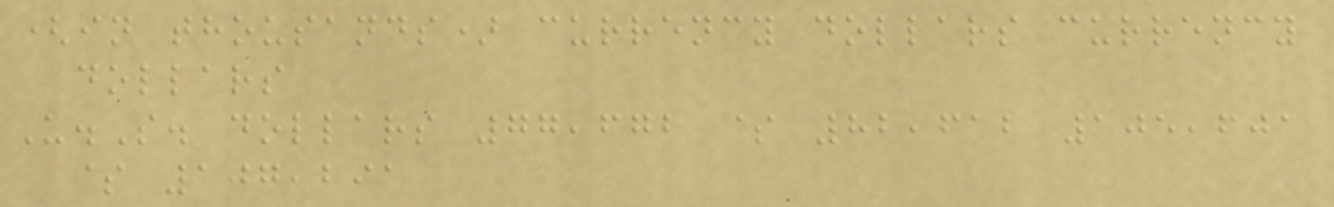(in thousands) currency dollars currency
dollars
U.S. dollars 77,672 $ 82,612 105,601
$ 107,291
